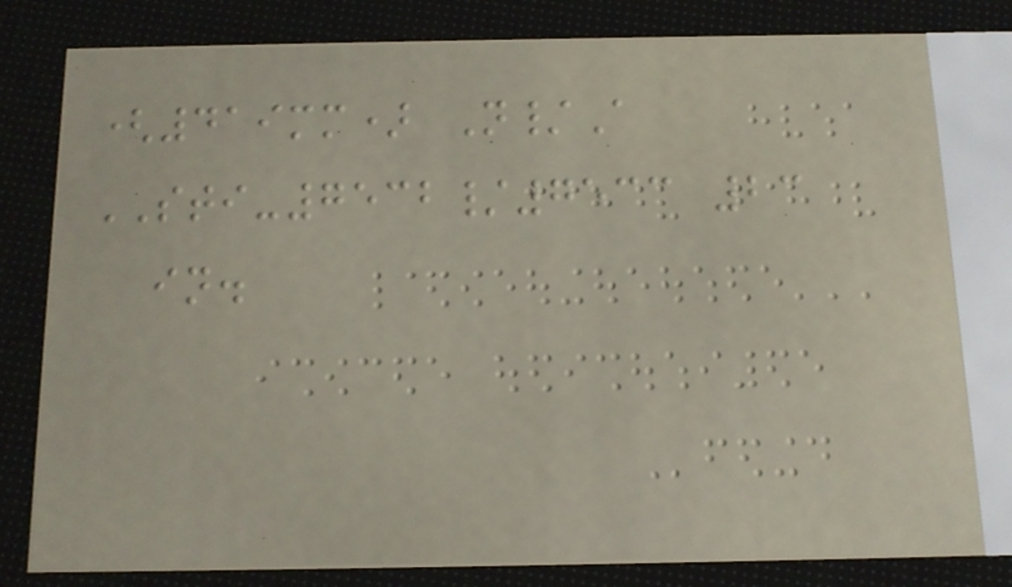(419mm) N/A
STI-7532/7533 23
in.
